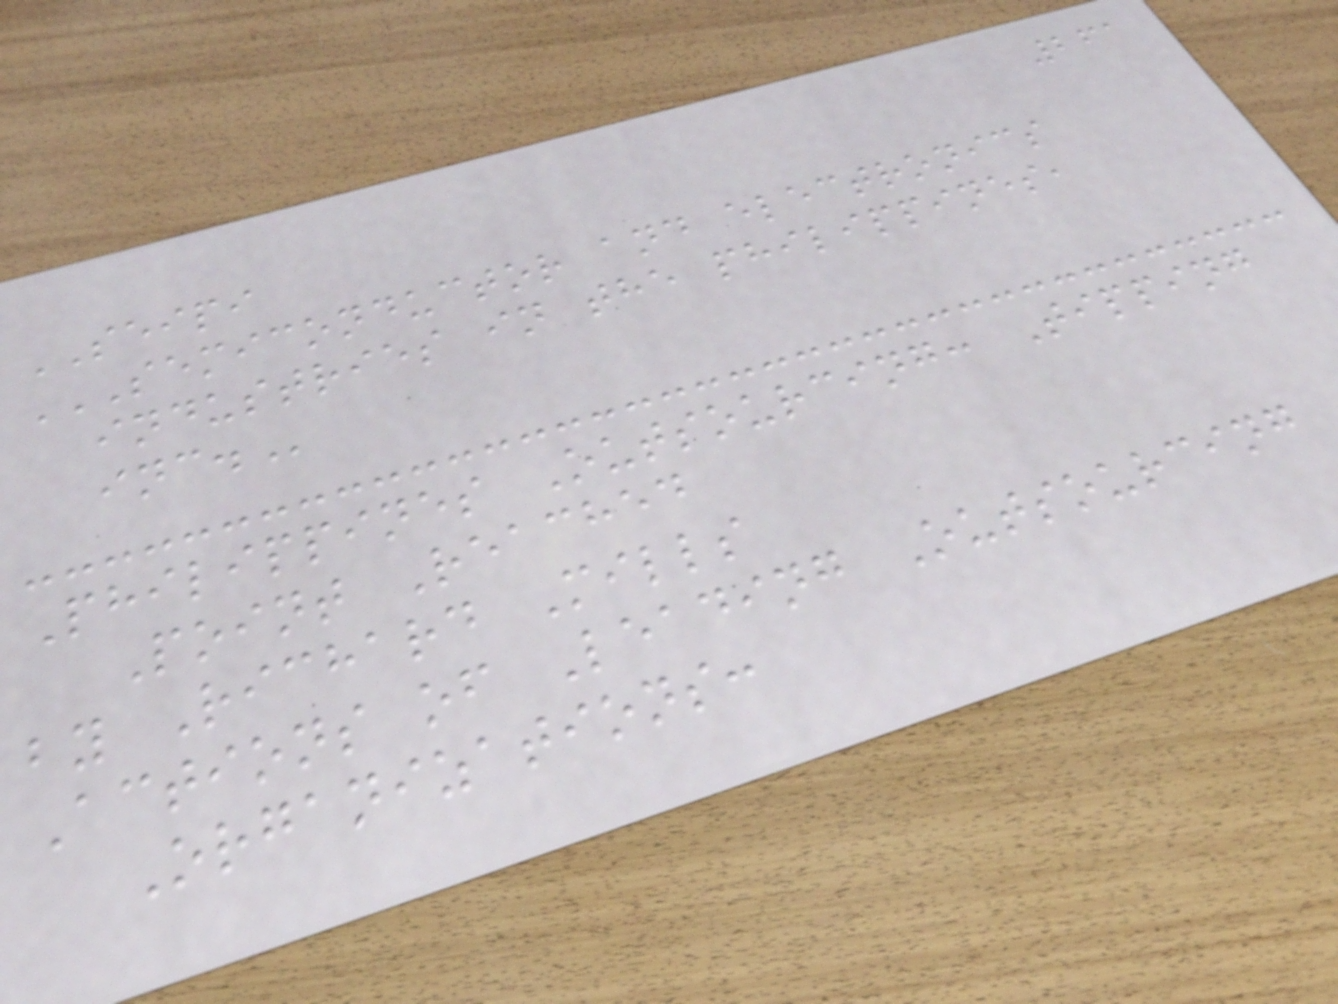261
SEIPI
SEMICONDUCTOR AND ELECTRONICS
INDUSTRIES IN THE PHILIPPINES,
INC.
Philippines Outsourcing: Tipping
Point Reached
by Richard Mills
Actions of Leading Outsourcing
Organizations:
